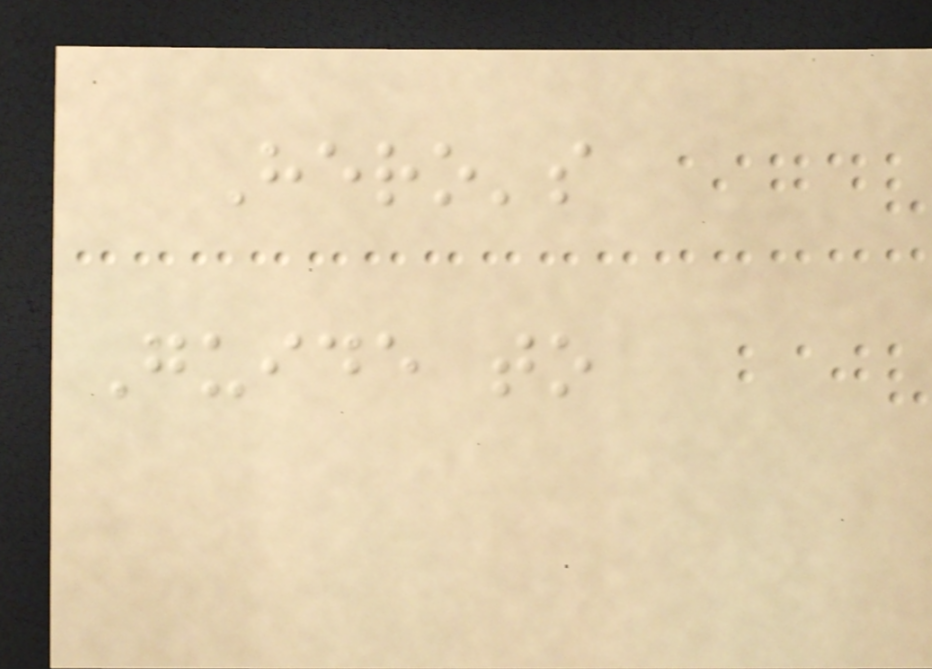Hero's
Guide to
